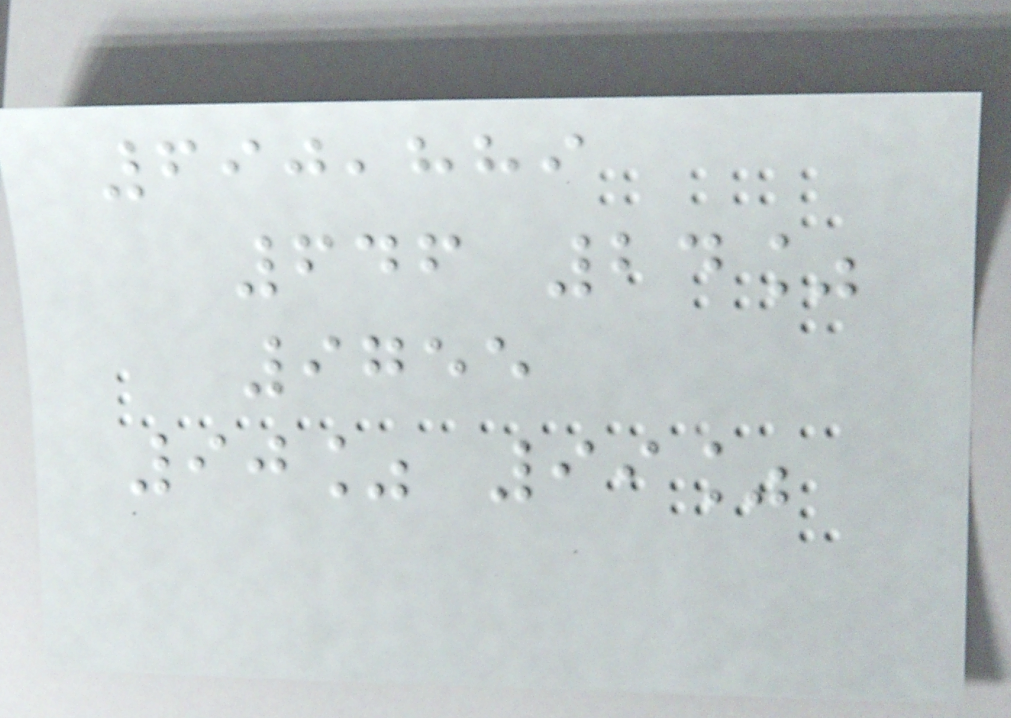690,889
646 24%
9755
90% 99%
